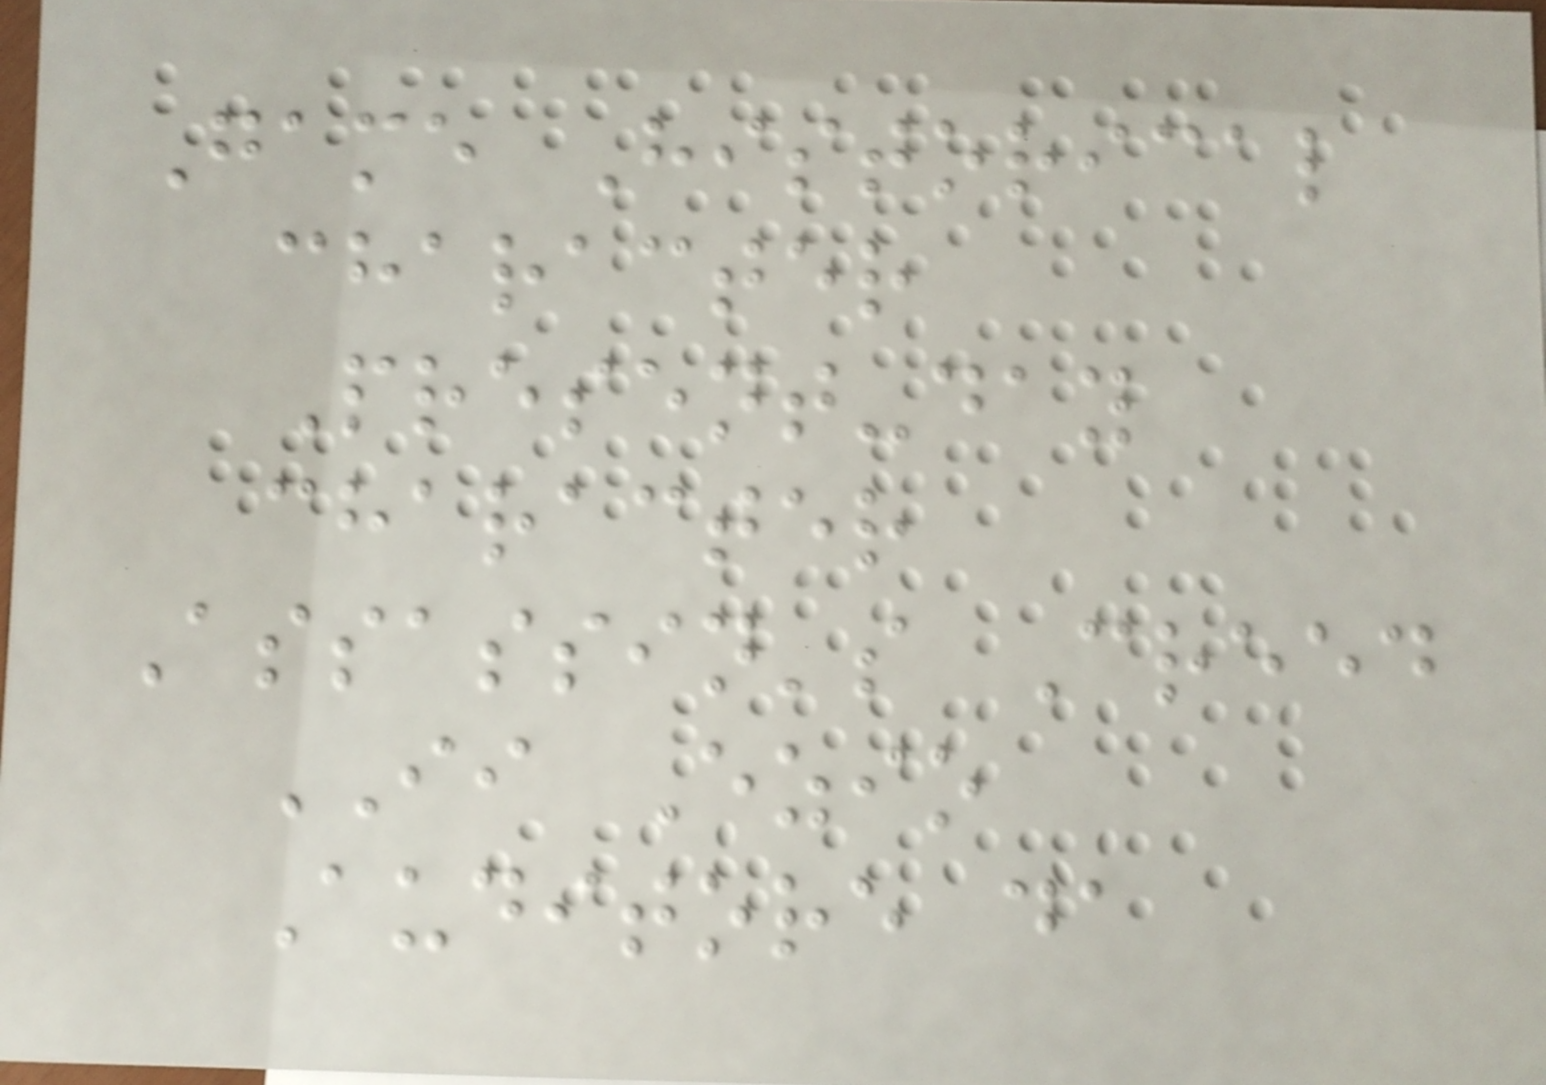Game Historical
character
Present-day
character
Assassin's Creed
II Ezio
Auditore da
